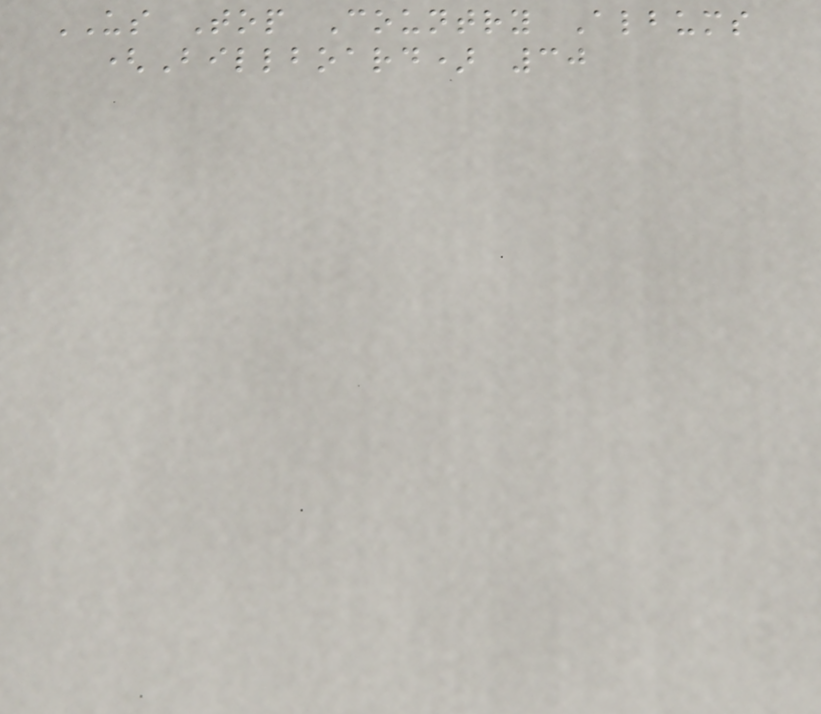US Top Country Albums
(Billboard) 30
